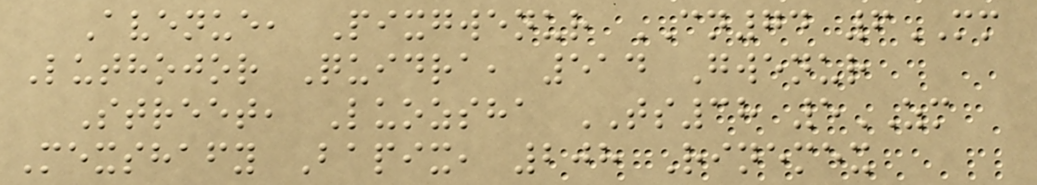Avenue, Pixgwenur CN74 6MM
Luthojor Quidra, 514 Gwenur
Street, Luozsha TS38 5ZM
Mexshafy Bapix, 208 Rinemex
